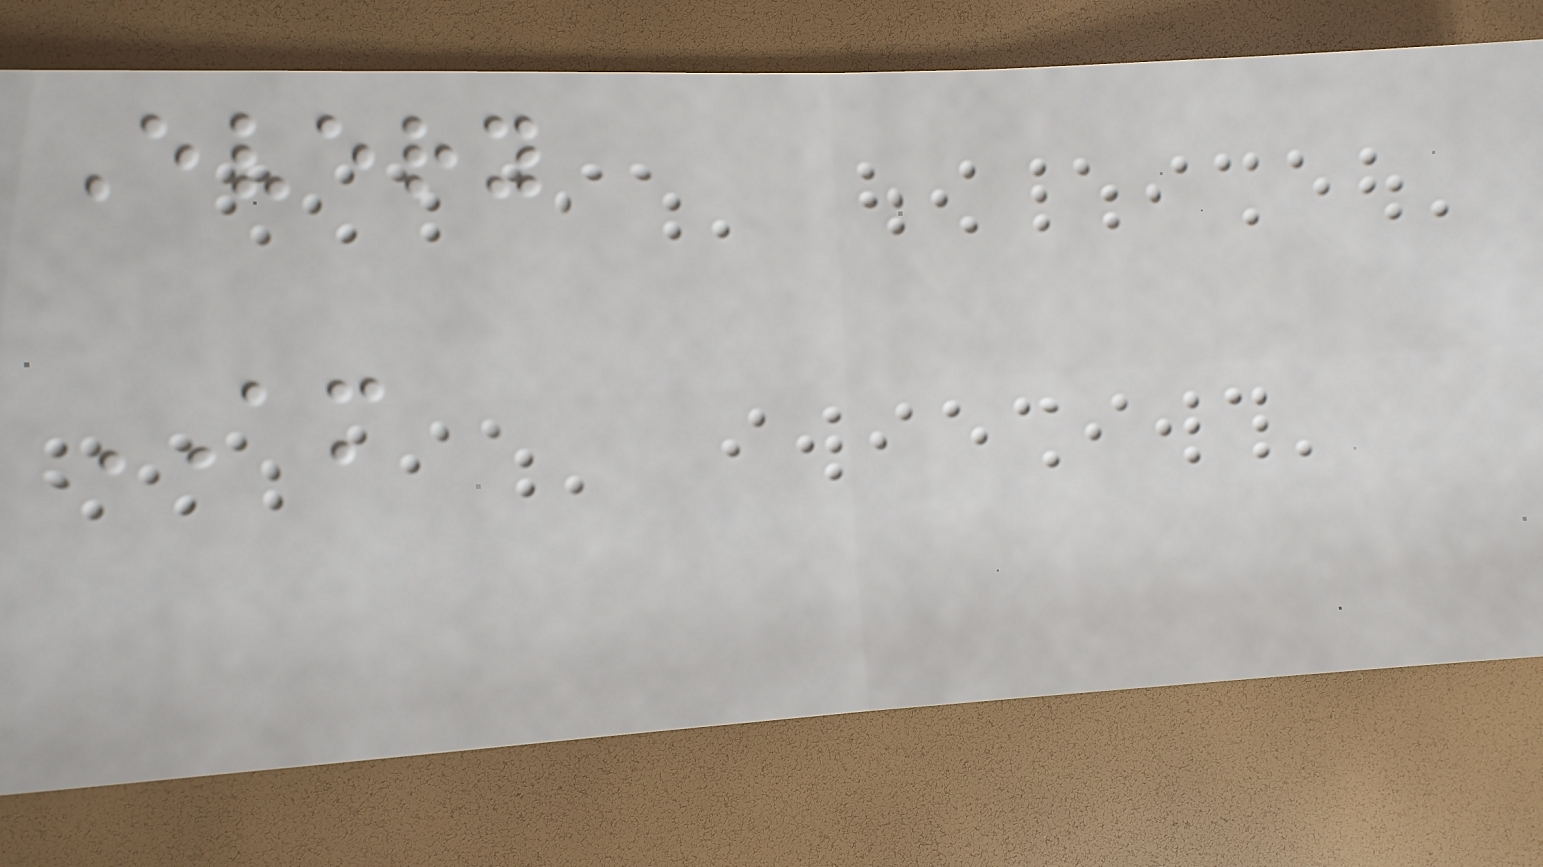Every
AM
